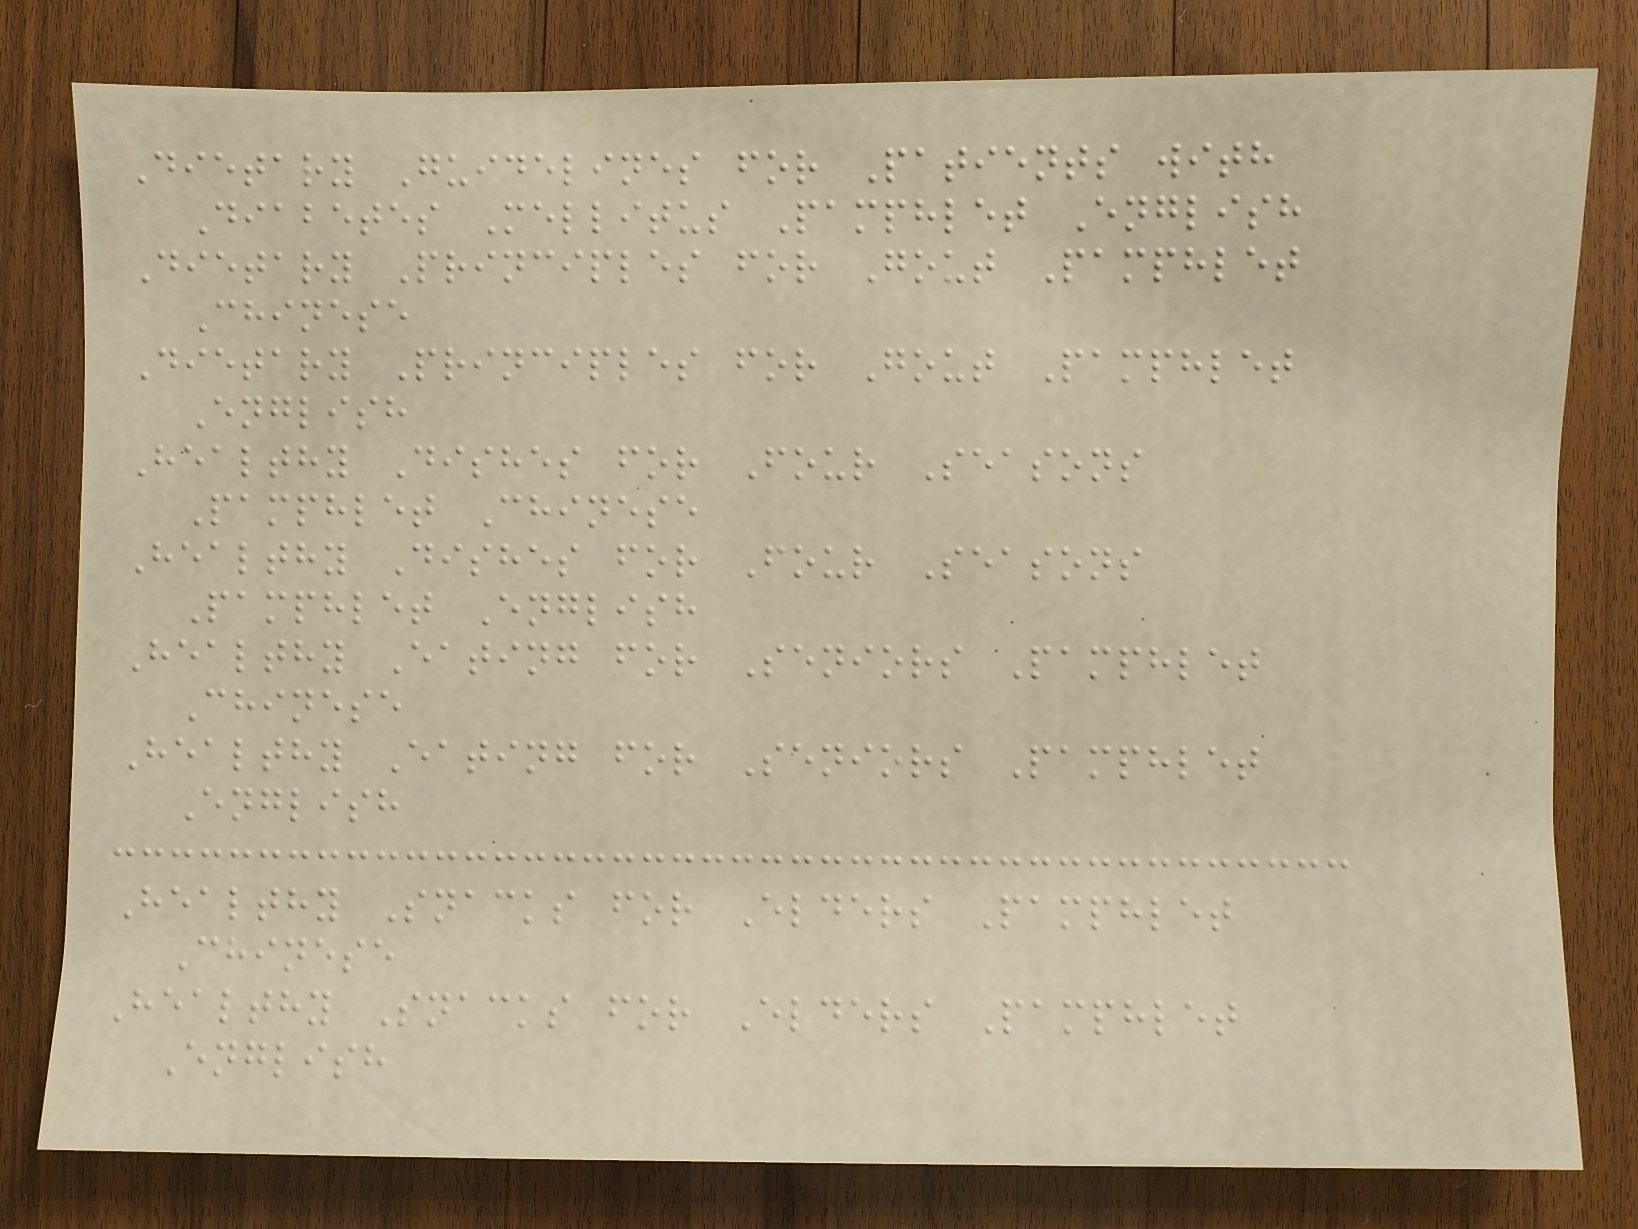Dietary Guidelines for Patients with
Diabetes Mellitus Pamphlet English
Dietary Principles for Gout Pamphlet
Chinese
Dietary Principles for Gout Pamphlet
English
Healthy Dishes for Four Seasons
Pamphlet Chinese
Healthy Dishes for Four Seasons
Pamphlet English
Healthy Eating for Seniors Pamphlet
Chinese
Healthy Eating for Seniors Pamphlet
English
Healthy Snacks for Elders Pamphlet
Chinese
Healthy Snacks for Elders Pamphlet
English
